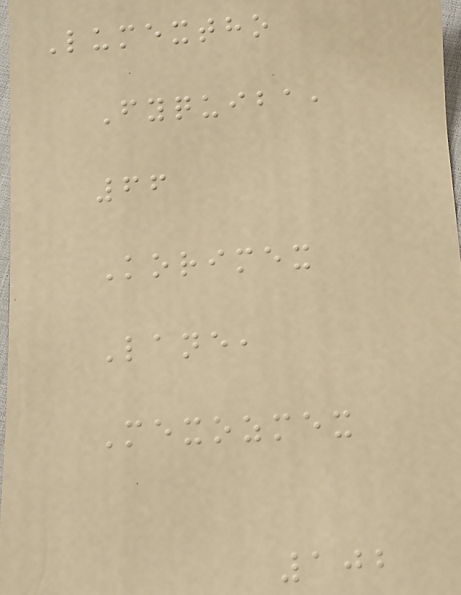Lumextho
Fyquiba,
66
Korimex
Lane,
Mexozmex
102
